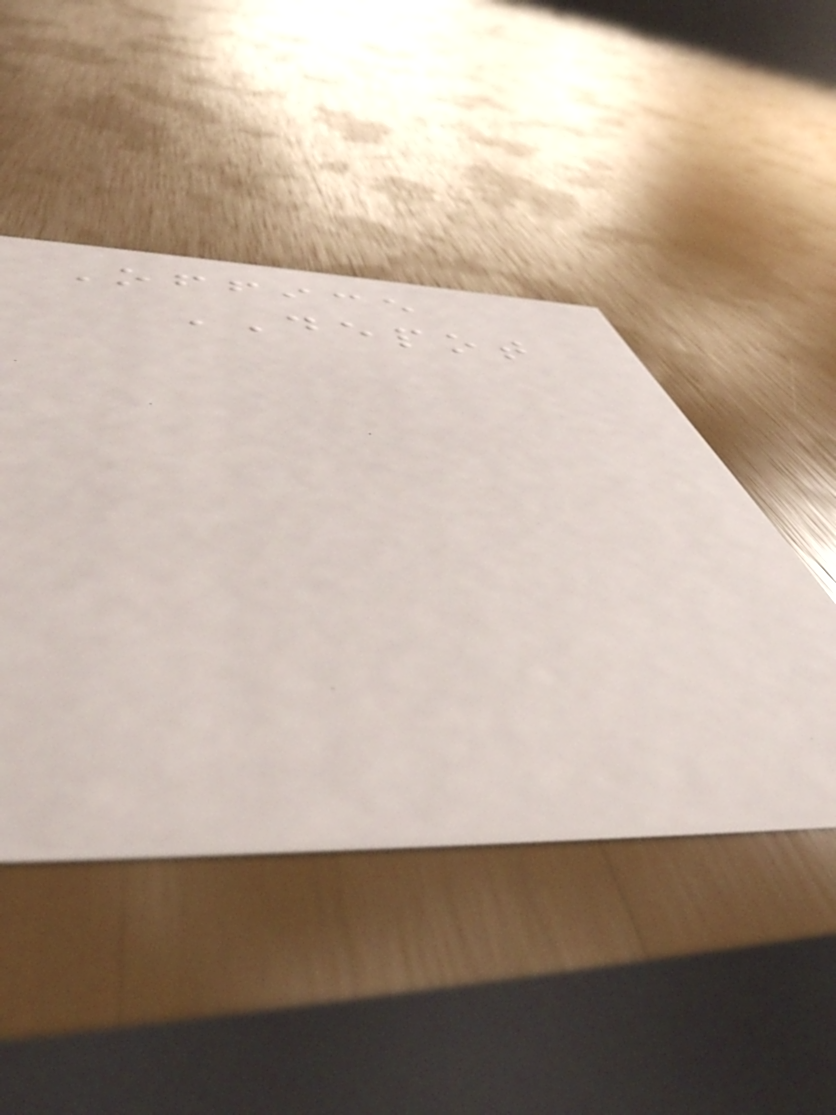Office
DEPOT
